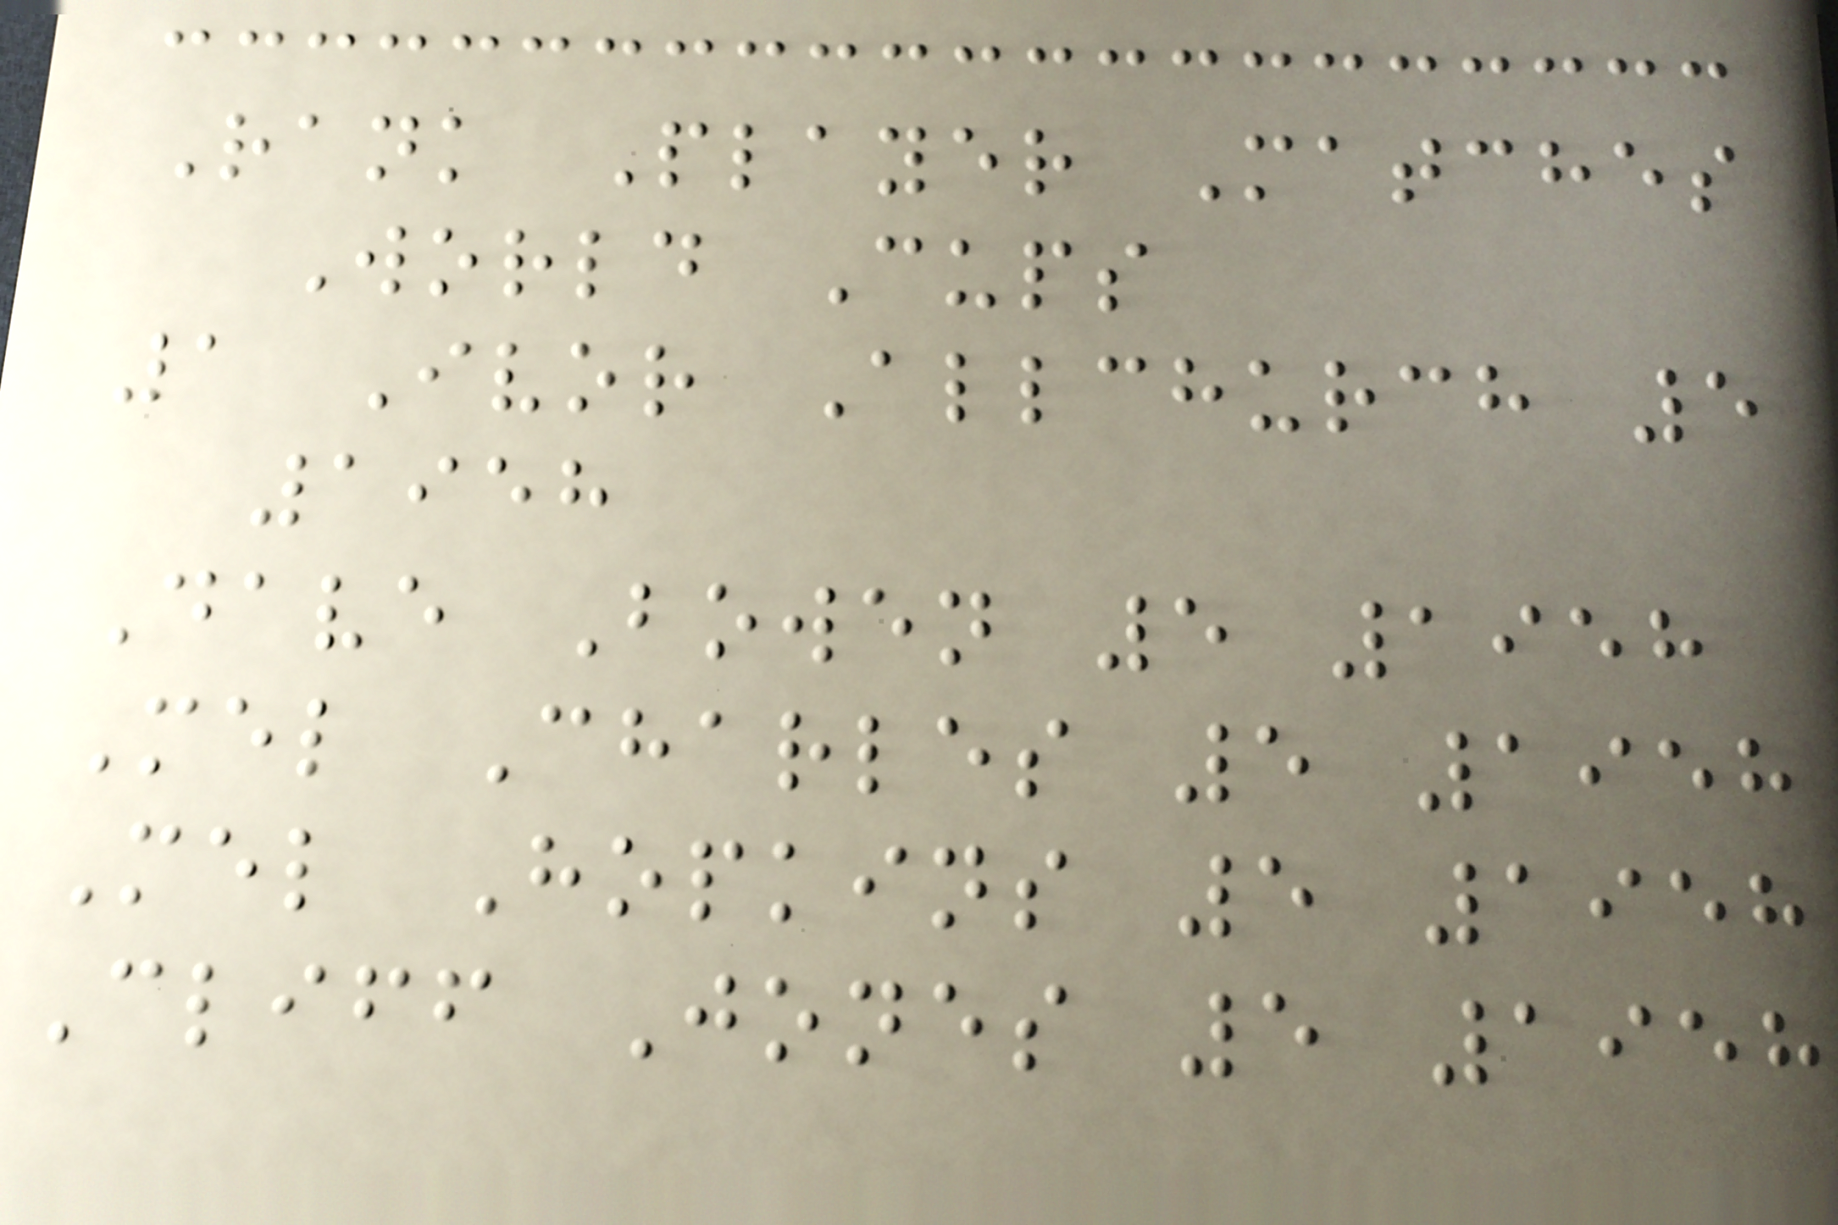Rank Player Matches
World Cups
1 Ivor Allchurch 5
1958
Dave Bowen 5 1958
Mel Charles 5 1958
Mel Hopkins 5 1958
Cliff Jones 5 1958
